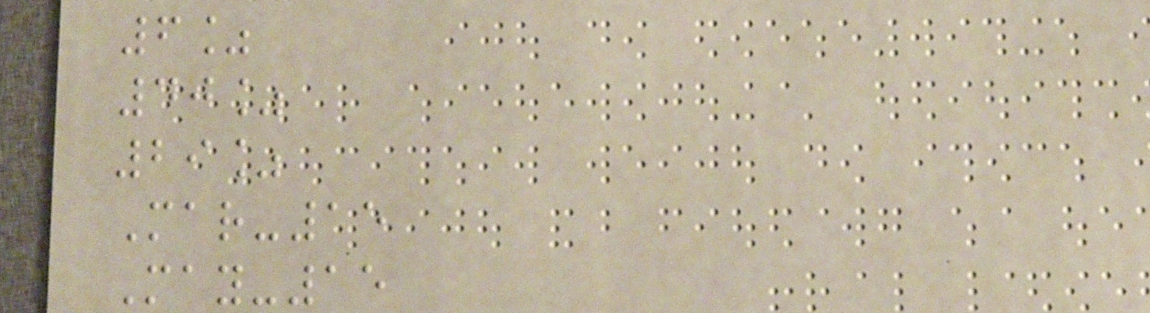6%
40%
29%
Mar-15
May-15
